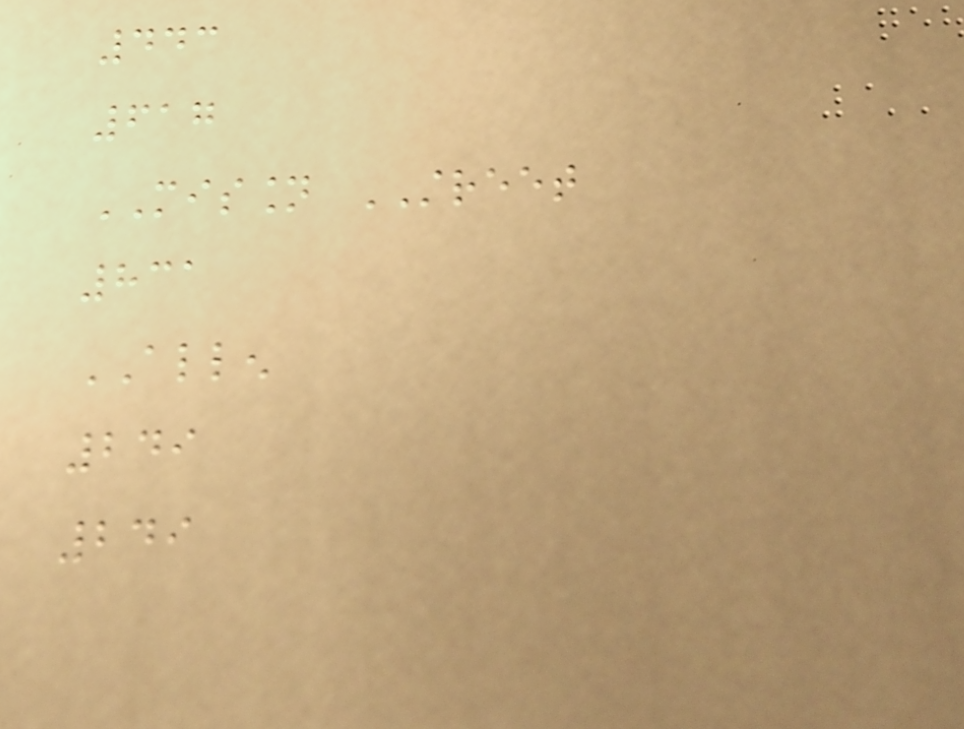443
617
MISSION STREET
831
ALLEN
249
249
